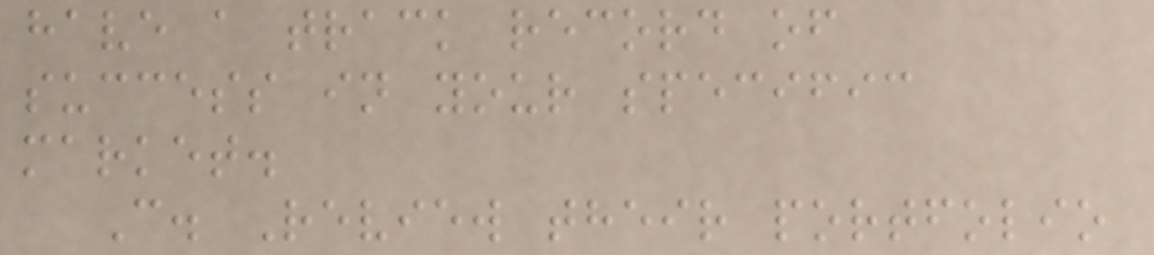have a track record of
success in your specific
market.
C. Review their portfolio
